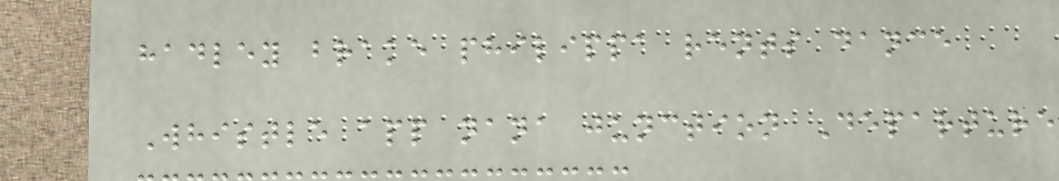hadley brake philippa rents dance
Whistle app nana junction Departure
